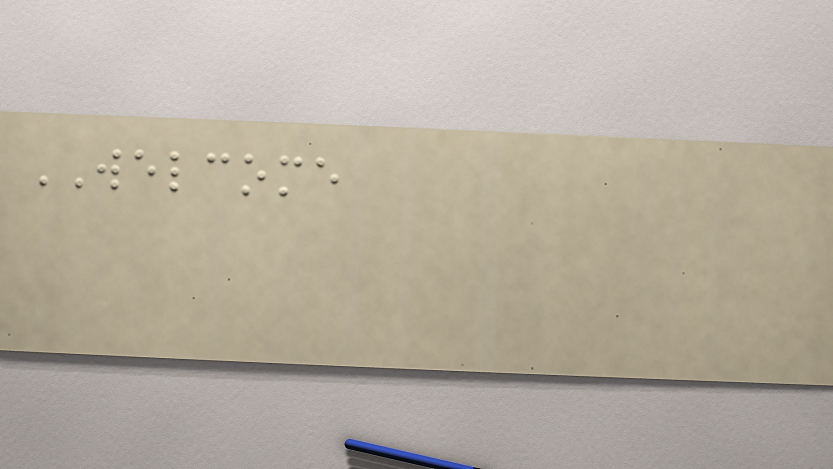WELCOME
